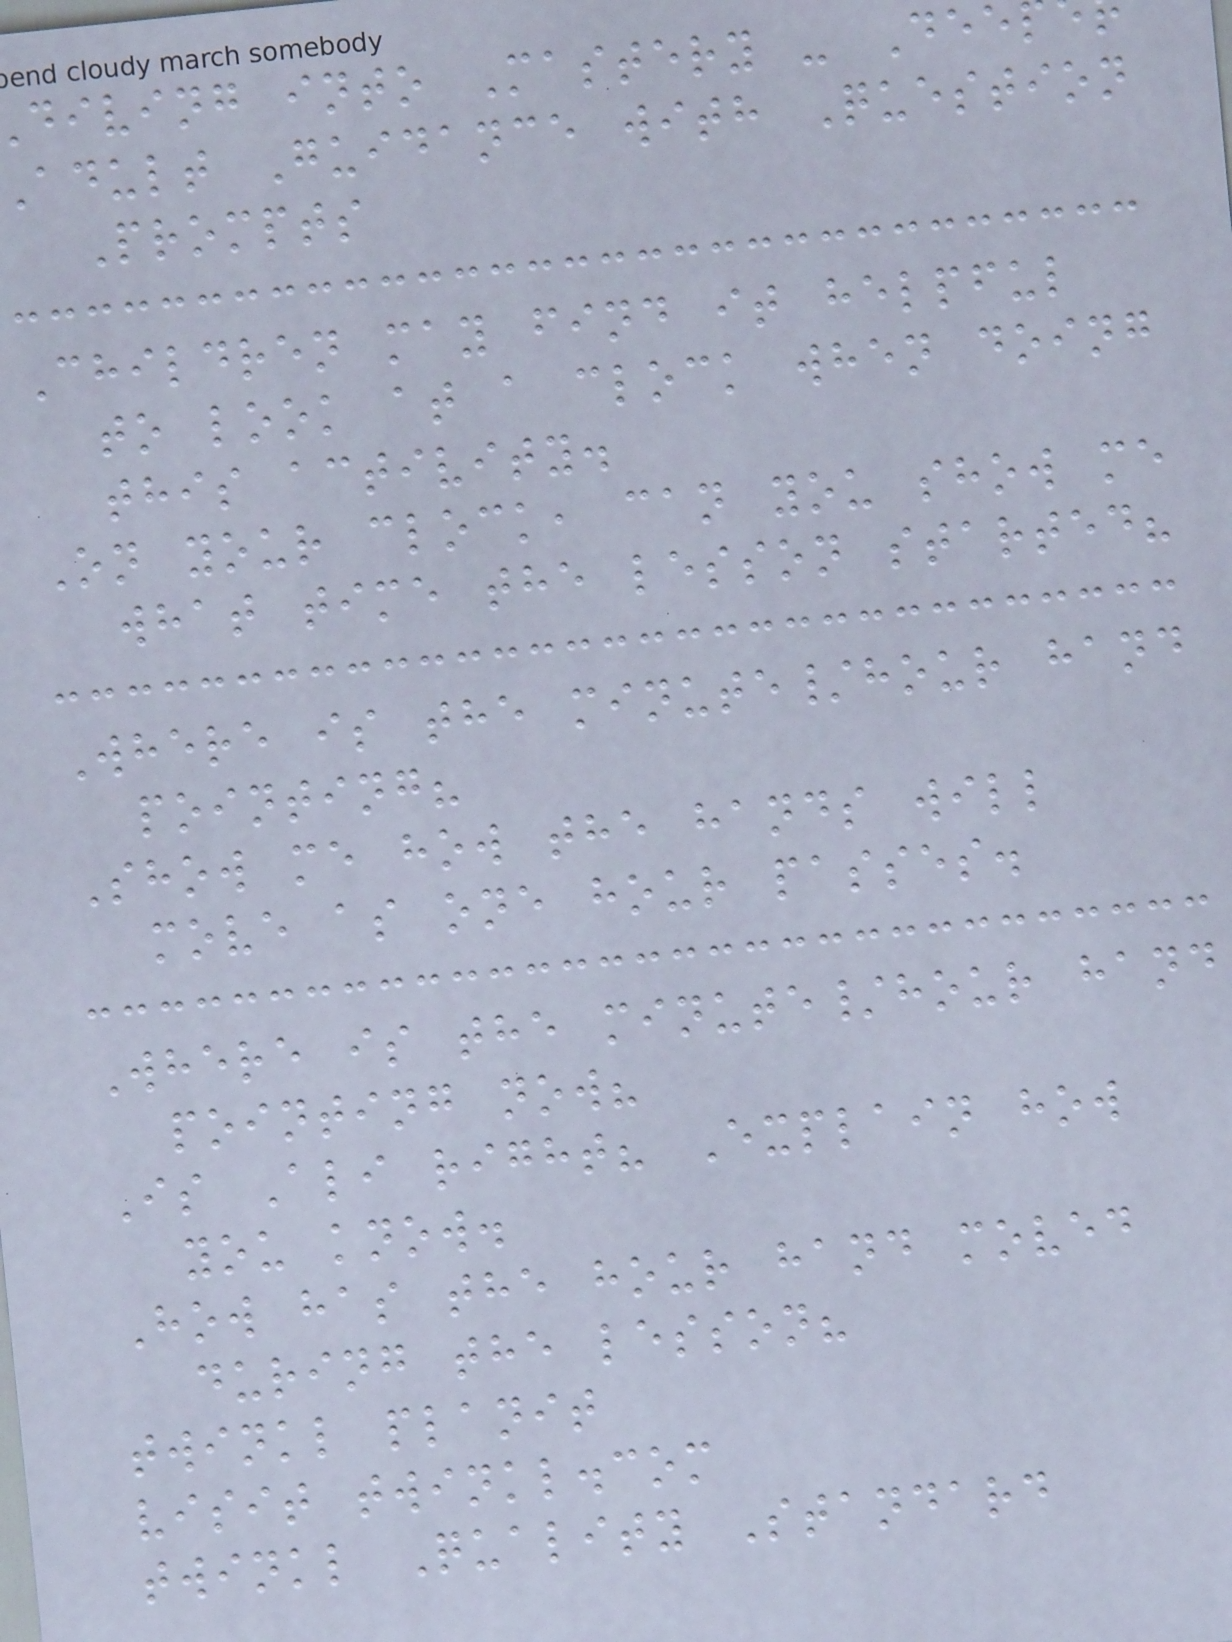diving into Mastery - Dee
adult Guidance with Question
Prompts
Children may find it helpful
to look at a clock when doing
this activity.
On your clock, can you show me
what time the lesson started?
Where is the minute/hour hand
pointing?
Show me how the hands will
move as one hour passes.
Where is the minute/hour hand
pointing now?
Is Ali right? Explain how
you know.
How has the hour hand moved
during the lesson?
twinkl planit
visit twinkl.com
twinkl Quality Standard
